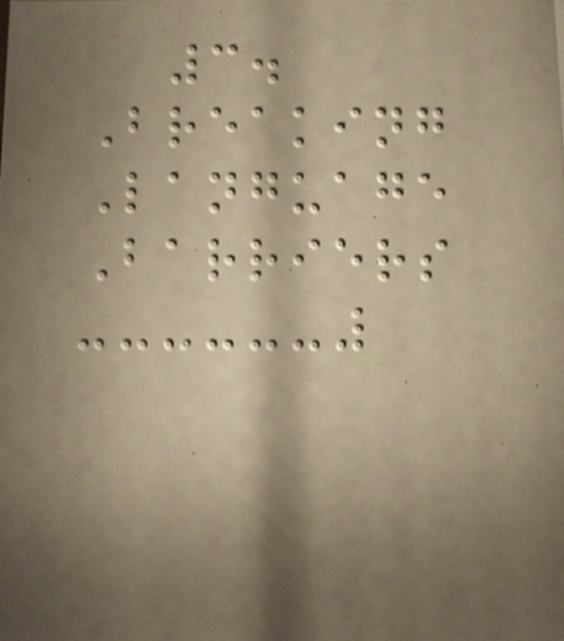3.
Breaking
Language
Barriers
